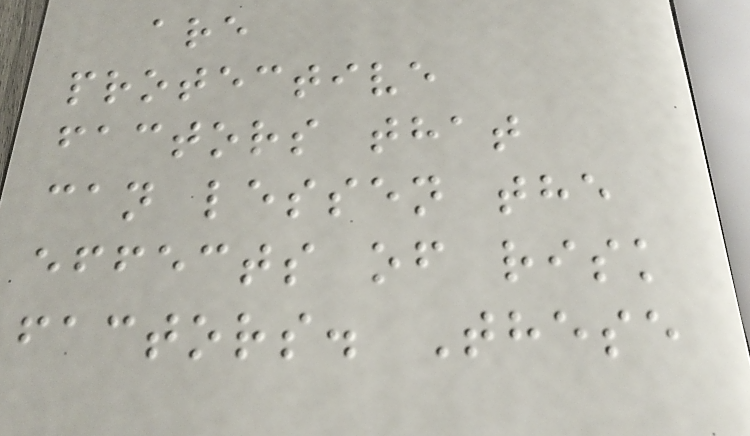are
protective
factors that
can lessen the
effects of risk
factors. These
